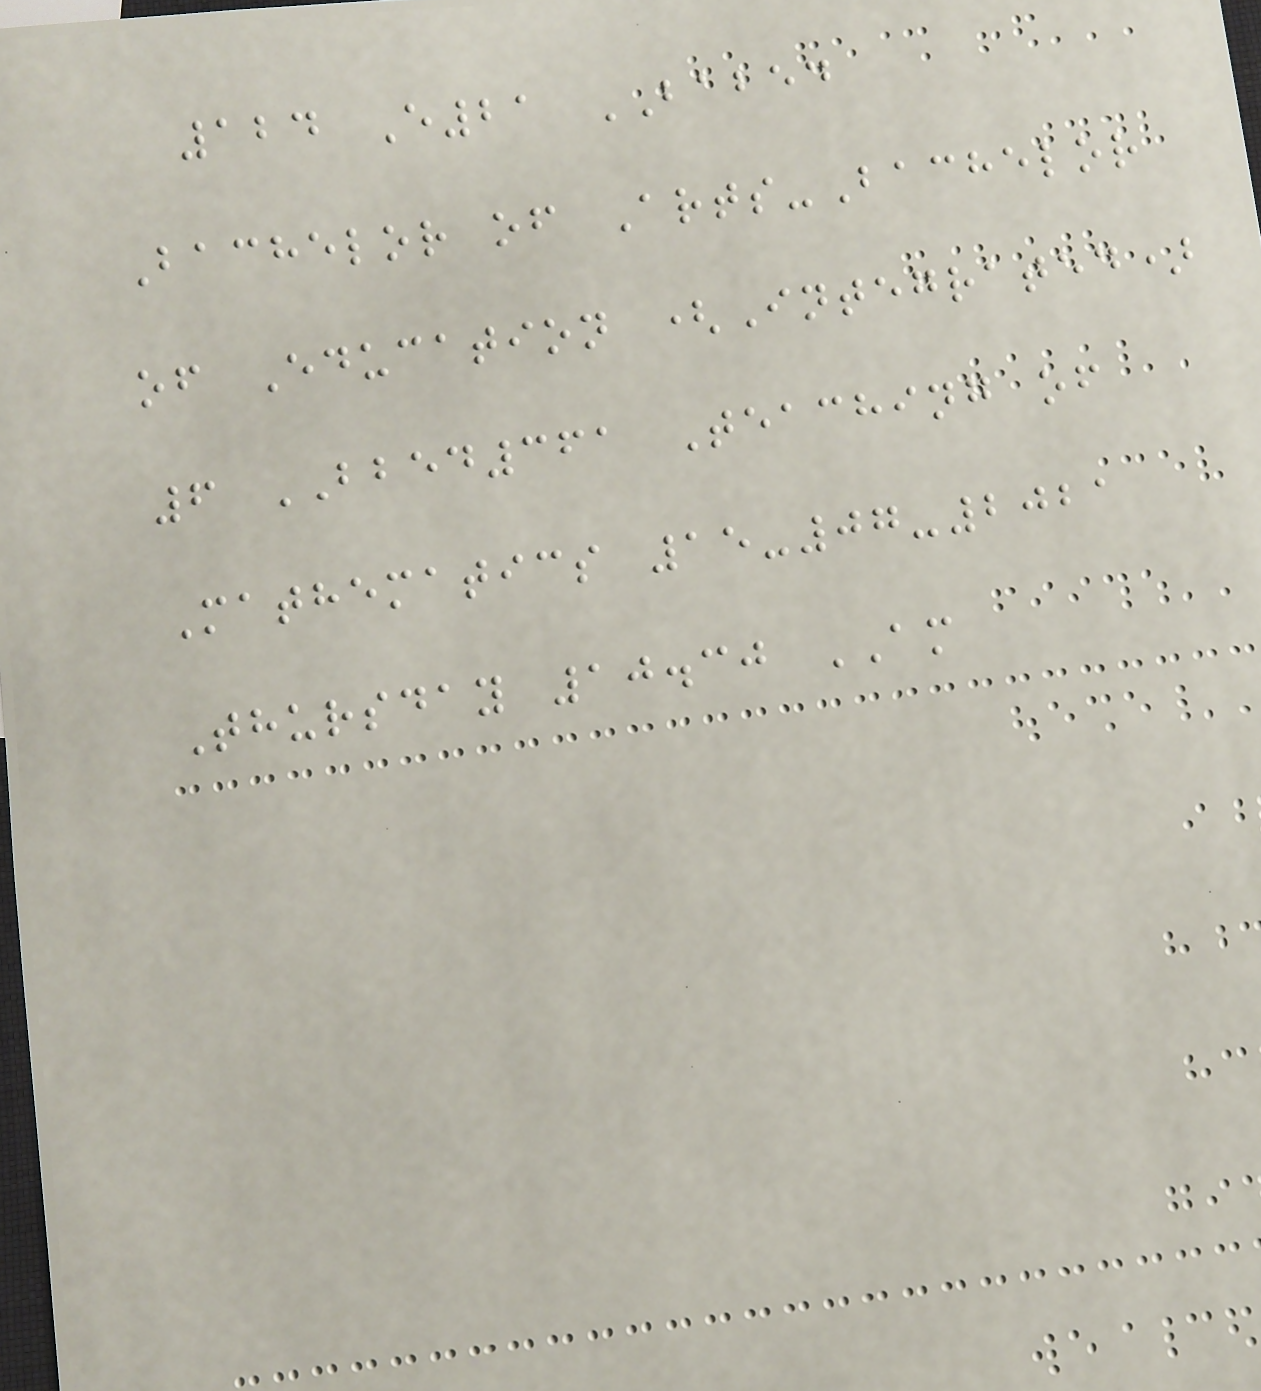124 E21 BABED
Bachelor of Arts-Bachelor
of Education (Integrated)
6 BBED361 Teaching of
Mathematics 15-07-2021
Thursday 10.30 AM
